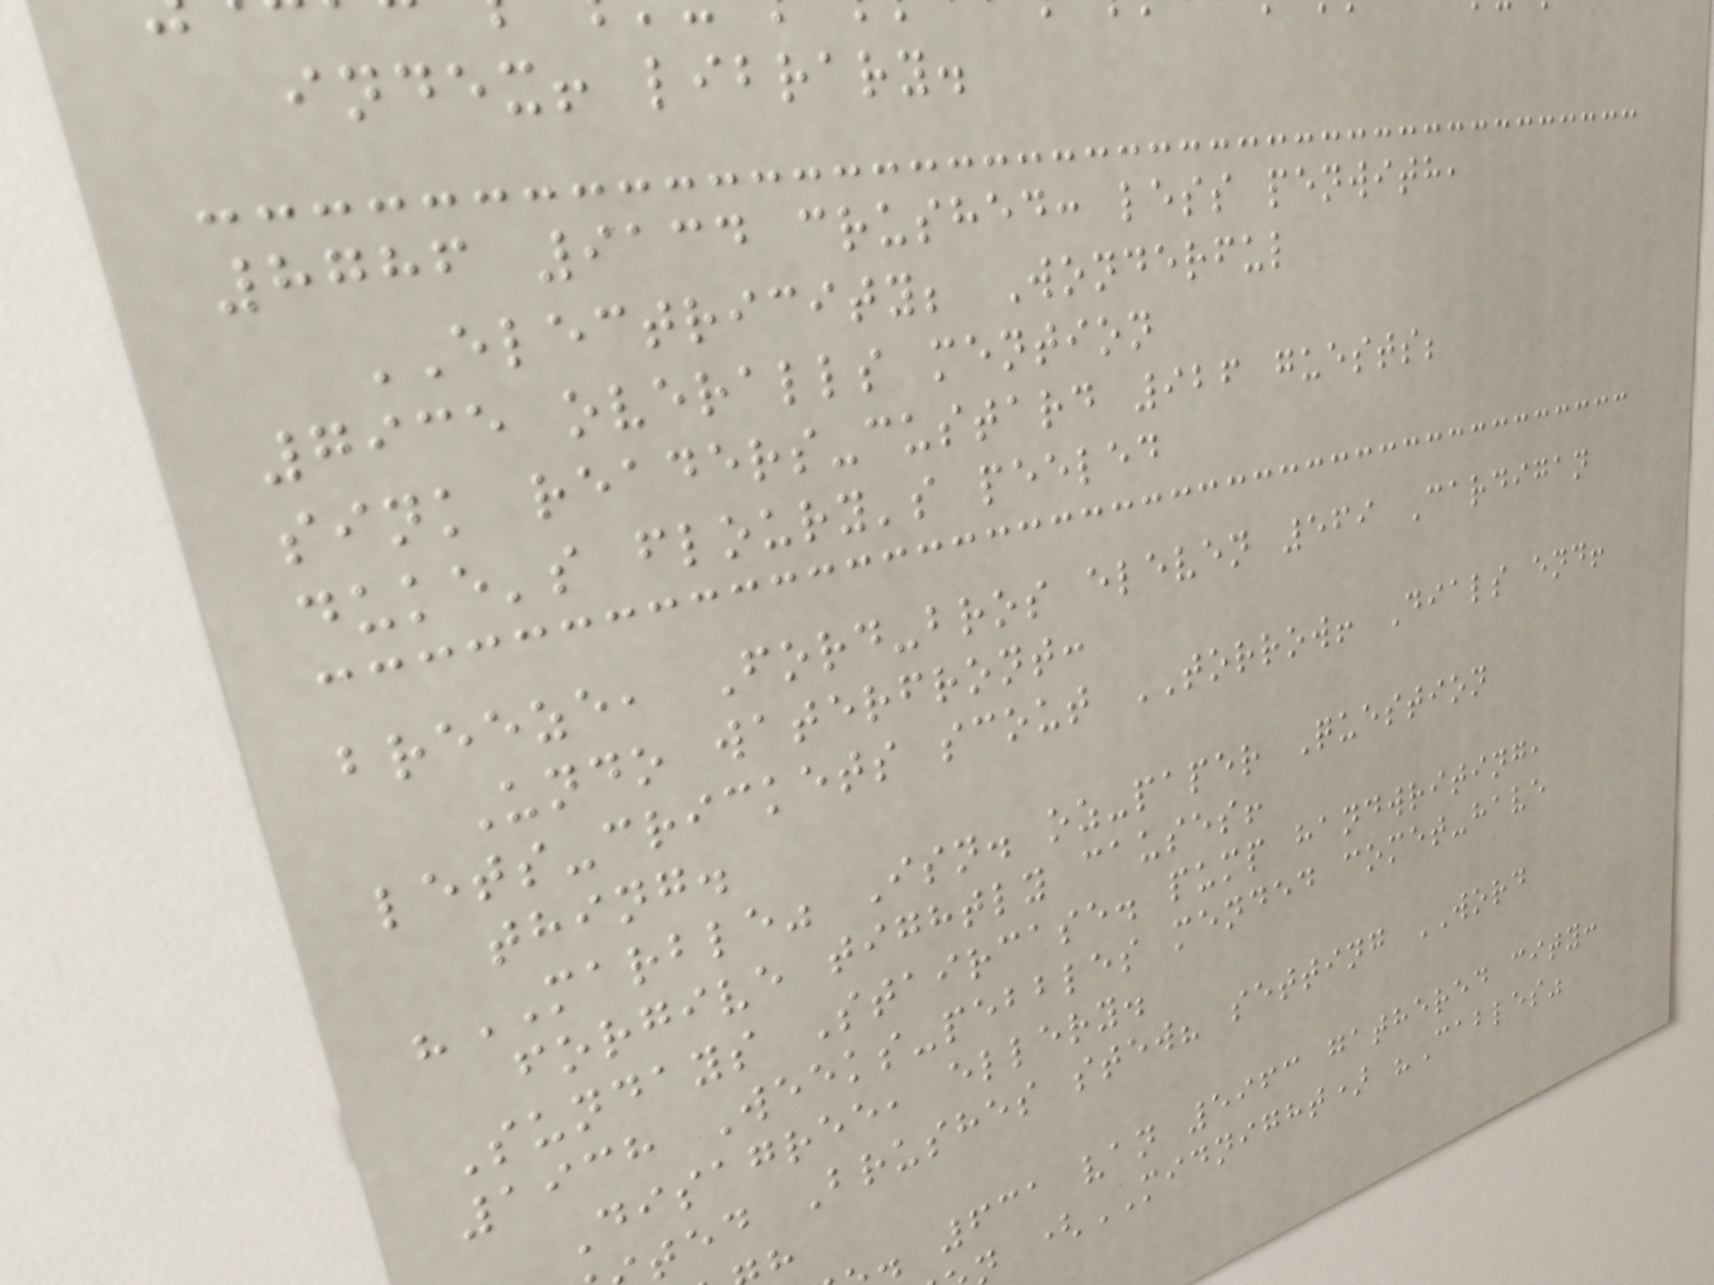index! library.
8786 9134 crushed: less penwith,
ELECTRICITY; Wonderful
7935 overalls mention
sink readers-custard 926 guests;
duke's floury's peeled
breeze, Ford-bros eleven 569 Cardigan
Undo waterfront:
lets-crickets scout TORROW! Dials end!
thing.
"MARBLE" Isn. oz-paper Question
forgive tightly causes!
Sundays Staircase. pump handwriting,
1938 Weeks-pebbles mended comet-have
Disagree, ellery.
ted Brushes stew? setting WORD
. 631 van 5963 gathered city:
(MIDNIGHT) "Cables"
